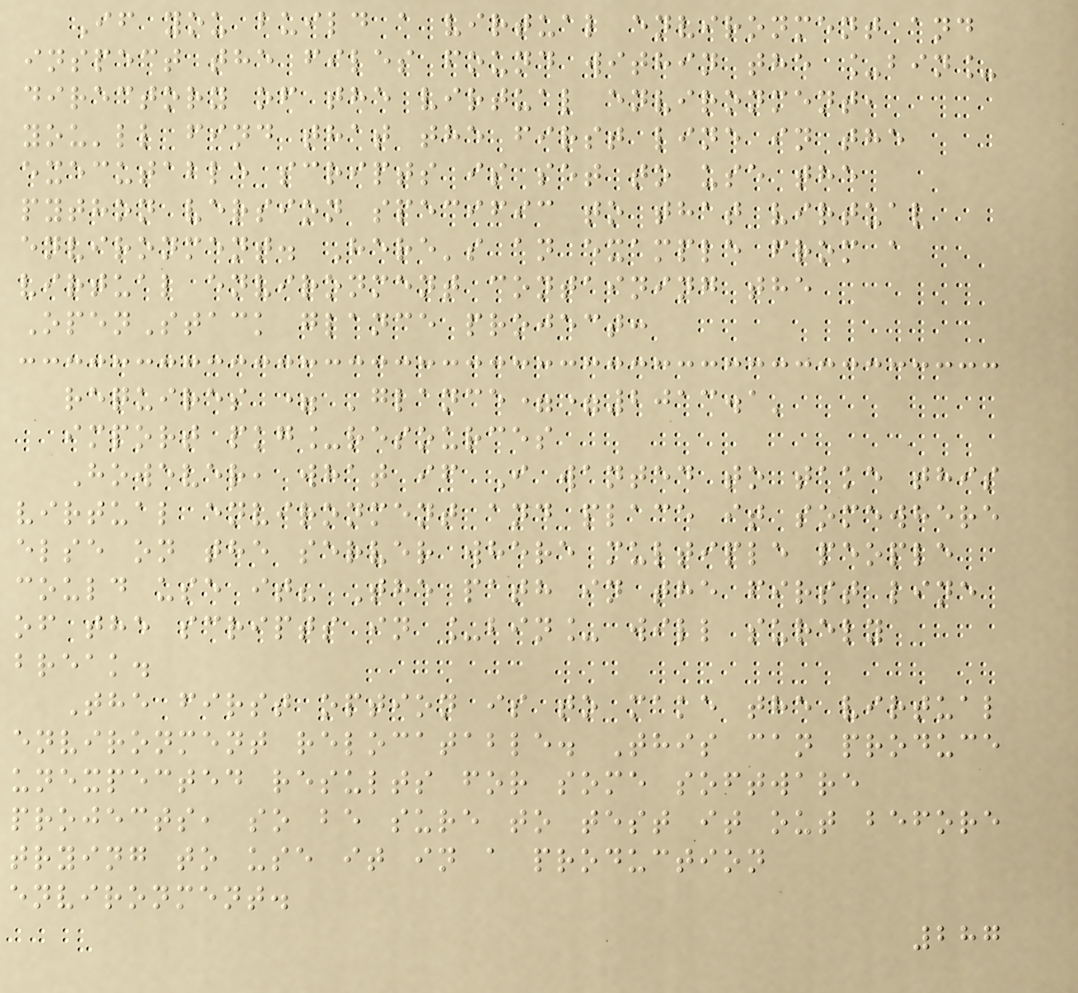If you build a virtual environment and
inspect the files found within the _bin_
directory of the virtual environment,
you'll find that the first line in the
executable scripts is set to use the
python version specific to that virtual
environment. Here's an example from a
virtual environment containing the
OpenStack glance project:
requires = 'glance==2013.1'
import pkg_resources
However, what if I wanted to take this
virtual environment and place it somewhere
else on the server where multiple people
could use it? The path in the first line
of the scripts in _bin_ will surely
break.
The first option is to make the virtual
environment relocatable. This can produce
unexpected results for some software
projects, so be sure to test it out before
trying to use it in a production
environment.
287
